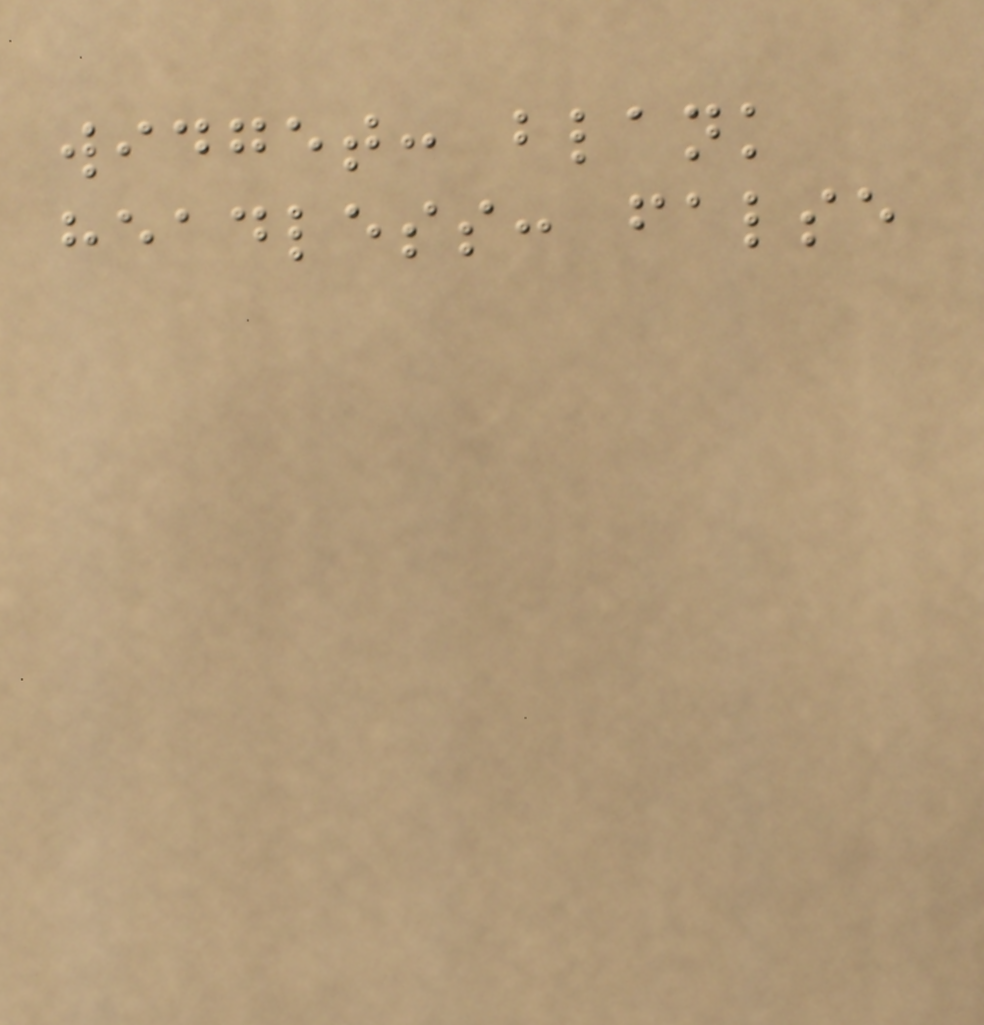widget: blank
headless: false
